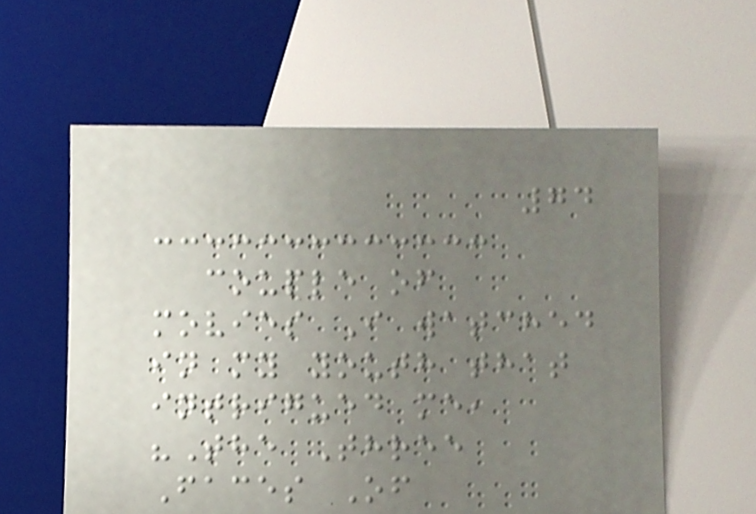74
couple of
movies I watched
in my youth that
intrigued me,
"The Three
Faces Of
